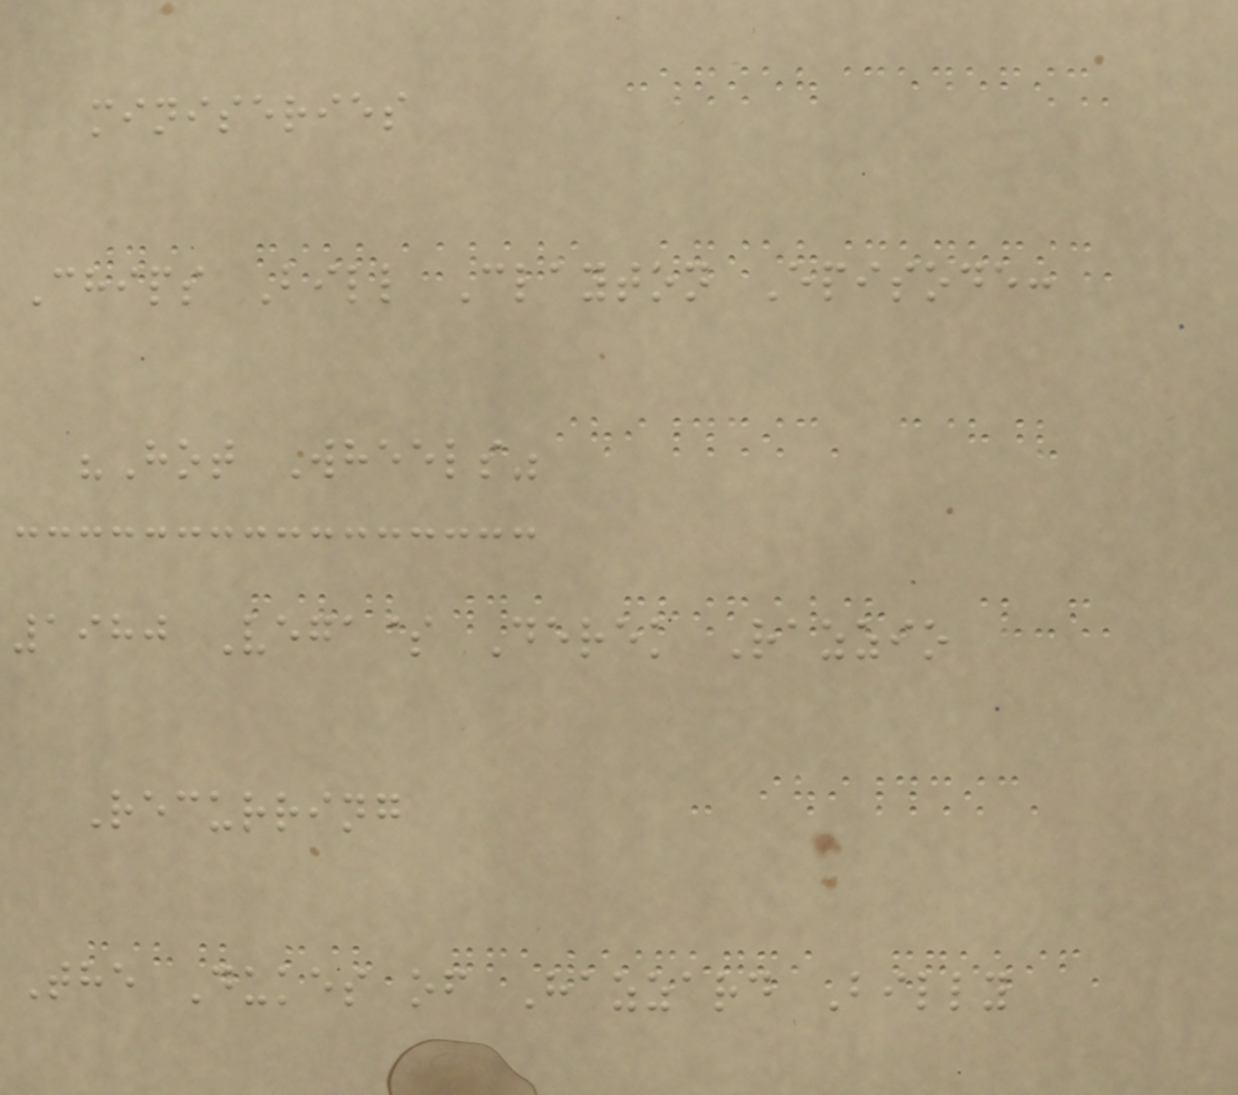miniseries
Chips Bill Clayton Episode:
"Hot Wheels"
1980 Vega$ Derek Razzio
Recurring
The Dukes of Hazzard Billy
